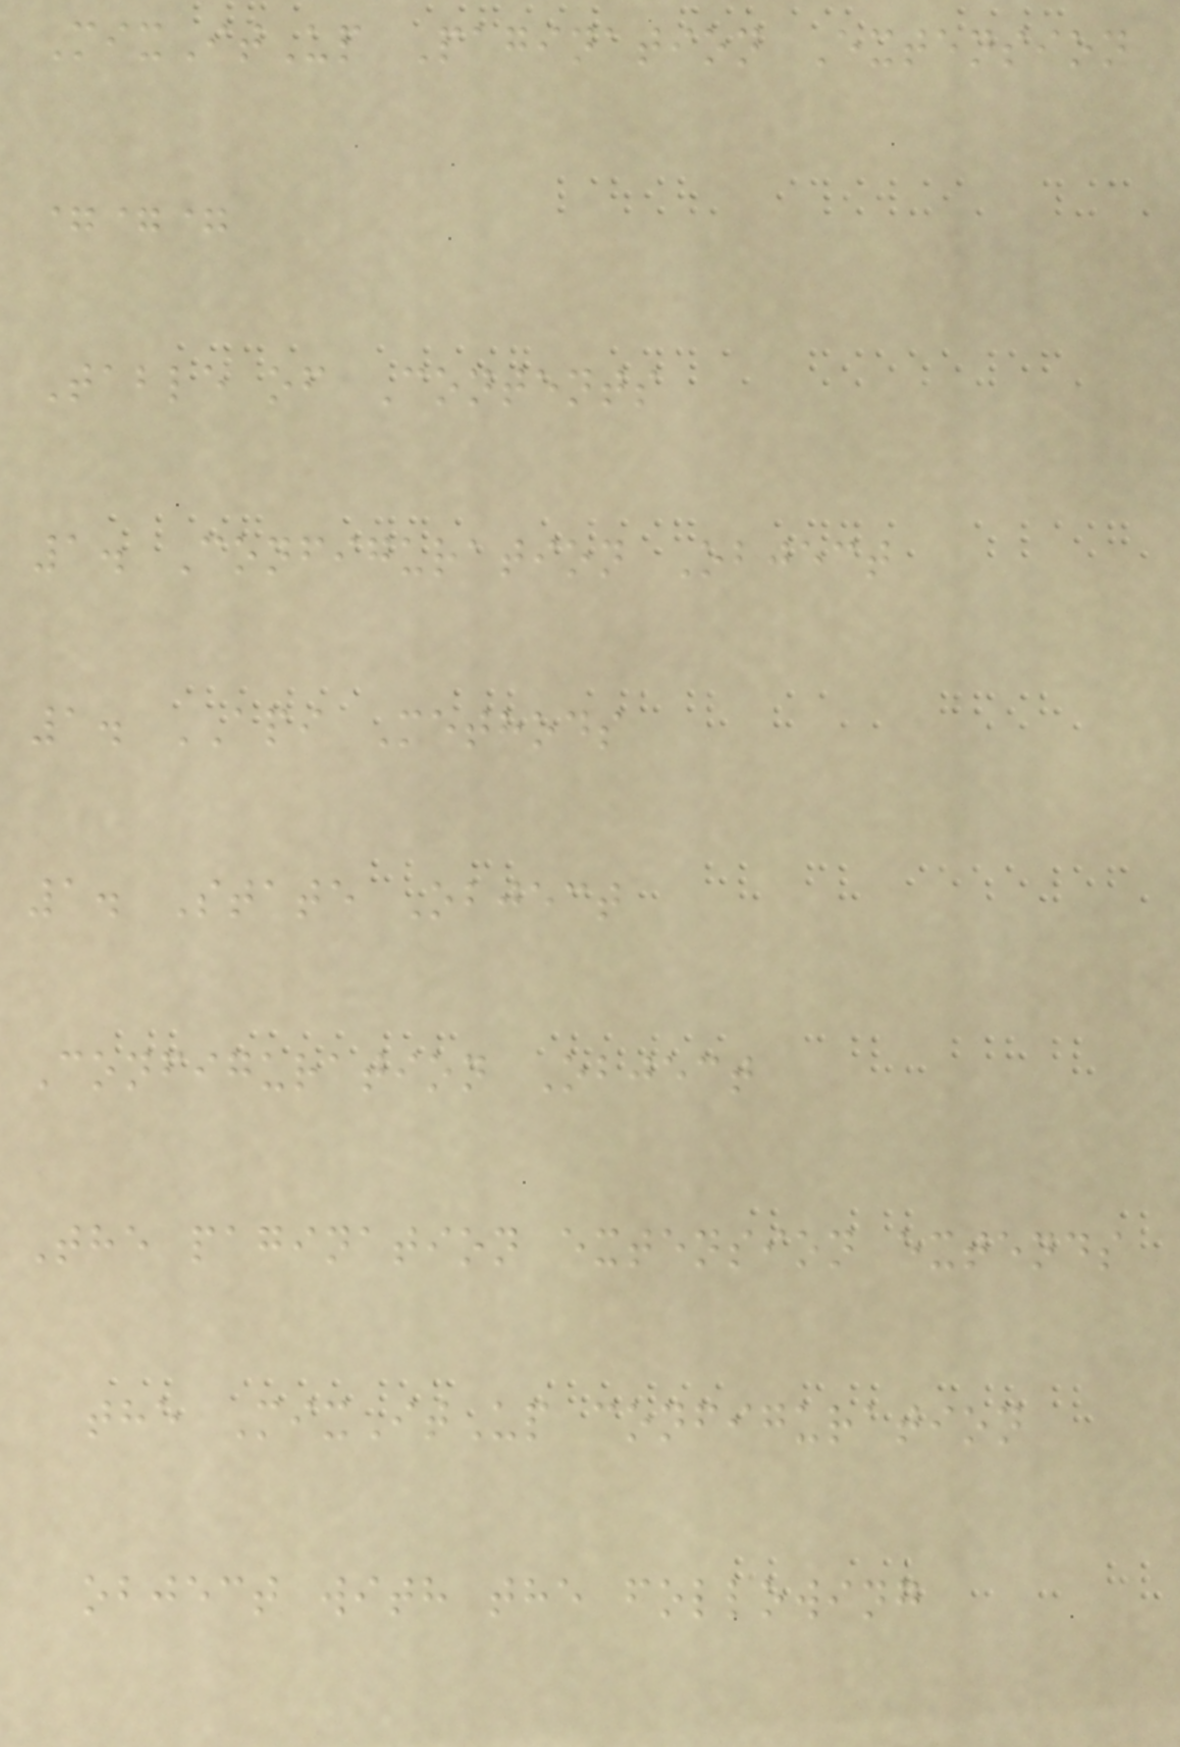MixItUp Pagination Extension
===
Table of Contents
1. Configuration Object
1. API Methods
1. State Object
Configuration Object
The pagination extension extends
the MixItUp configuration
object with the following
